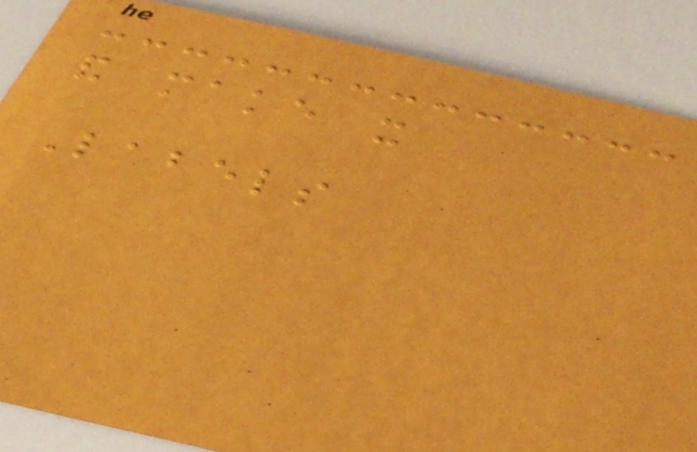and make it
Labels
